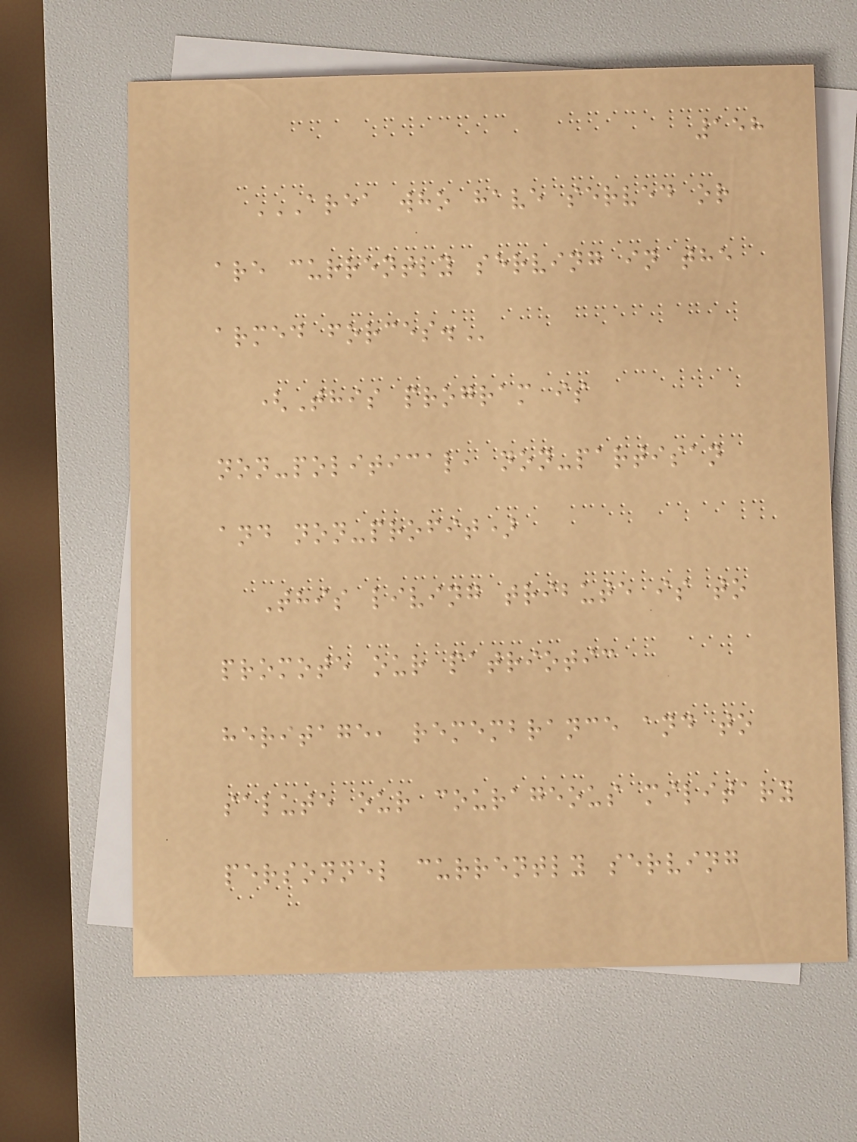158
AREA WHO HAVE SERVED OR
ARE CURRENTLY SERVING IN THE
ARMED FORCES.
(This program is
non-political, non-partisan
and non-profit)
This living tribute is to
promote our patriotic
heritage, remembrance and to
salute our courageous military
personnel currently serving
